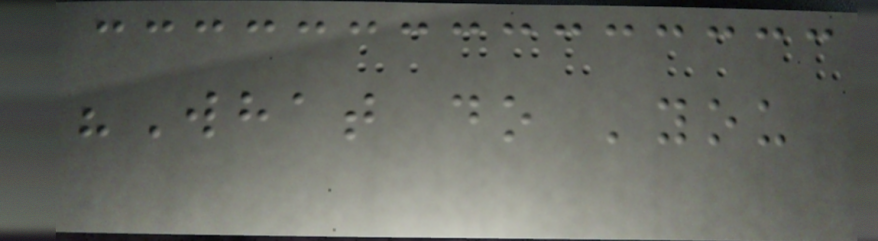"What do 'you
